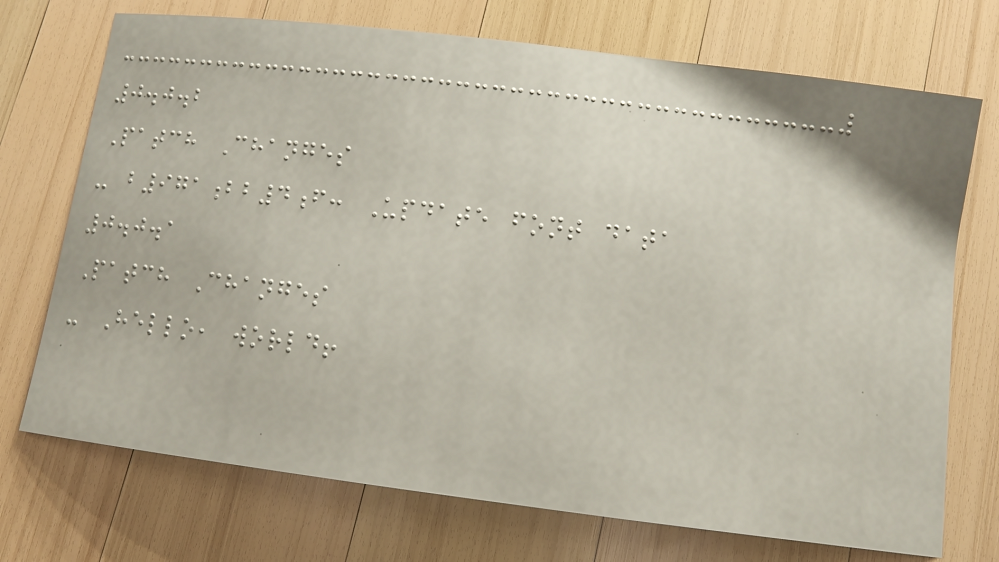0.0.2
Patch Changes
- b971bb4f: Update font data
0.0.1
Patch Changes
- Hello, world!
